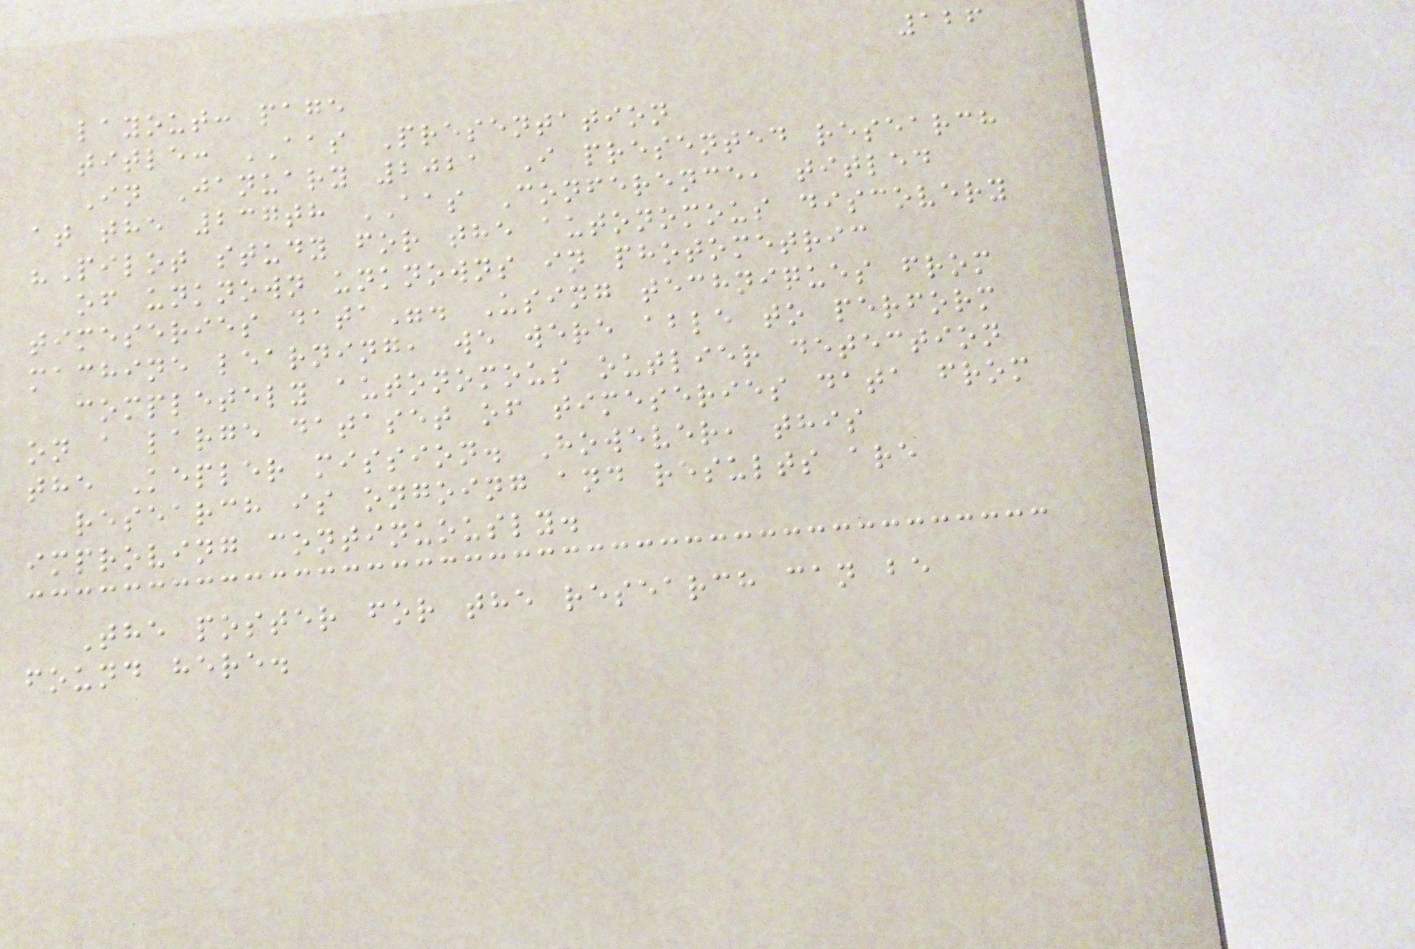126
layout: page
title: AAS Presentation
In January 2021 I presented research
at the 237th AAS Conference, titled
"Pilot study for the autonomous discovery
of unknown unknowns in photometric
timeseries data". Using techniques from
machine learning, we were able to perform
completely autonomous outlier detection
on a large dataset of timeseries data from
the Kepler mission. However, this
research is ongoing and results are
improving continuously.
The poster for the research can be
found here.
